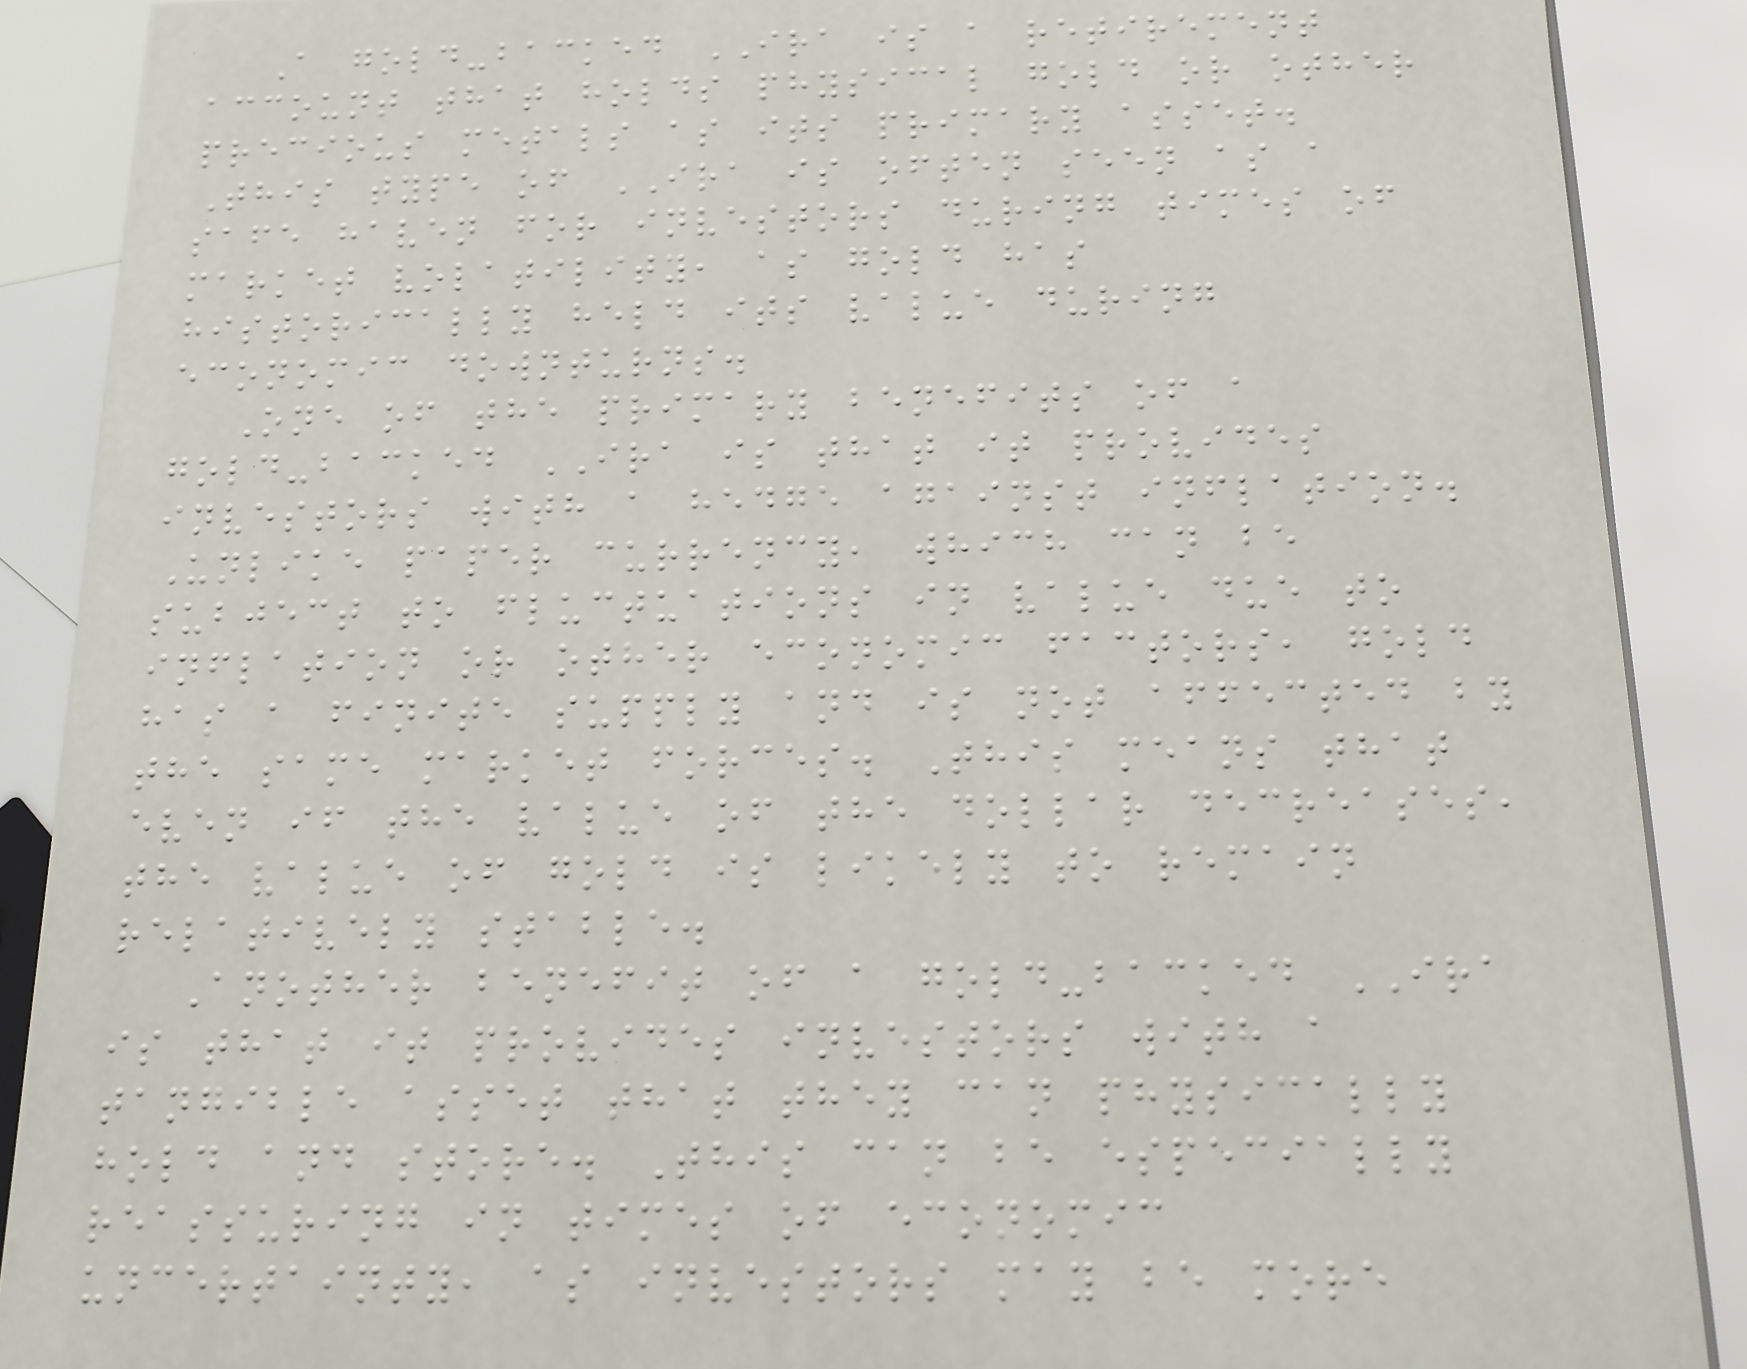A gold-backed IRA is a retirement
account that holds physical gold or other
precious metals as its primary asset.
This type of IRA is often seen as a
safe haven for investors during times of
market volatility, as gold has
historically held its value during
economic downturns.
One of the primary benefits of a
gold-backed IRA is that it provides
investors with a hedge against inflation.
Unlike paper currency, which can be
subject to fluctuations in value due to
inflation or other economic factors, gold
has a finite supply and is not affected by
the same market forces. This means that
even if the value of the dollar decreases,
the value of gold is likely to remain
relatively stable.
Another benefit of a gold-backed IRA
is that it provides investors with a
tangible asset that they can physically
hold and store. This can be especially
reassuring in times of economic
uncertainty, as investors may be more
